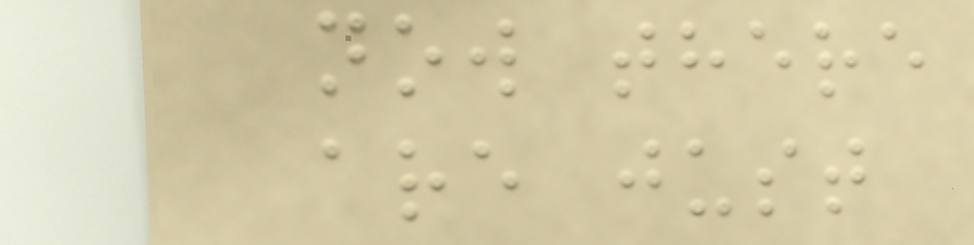now there
are just
